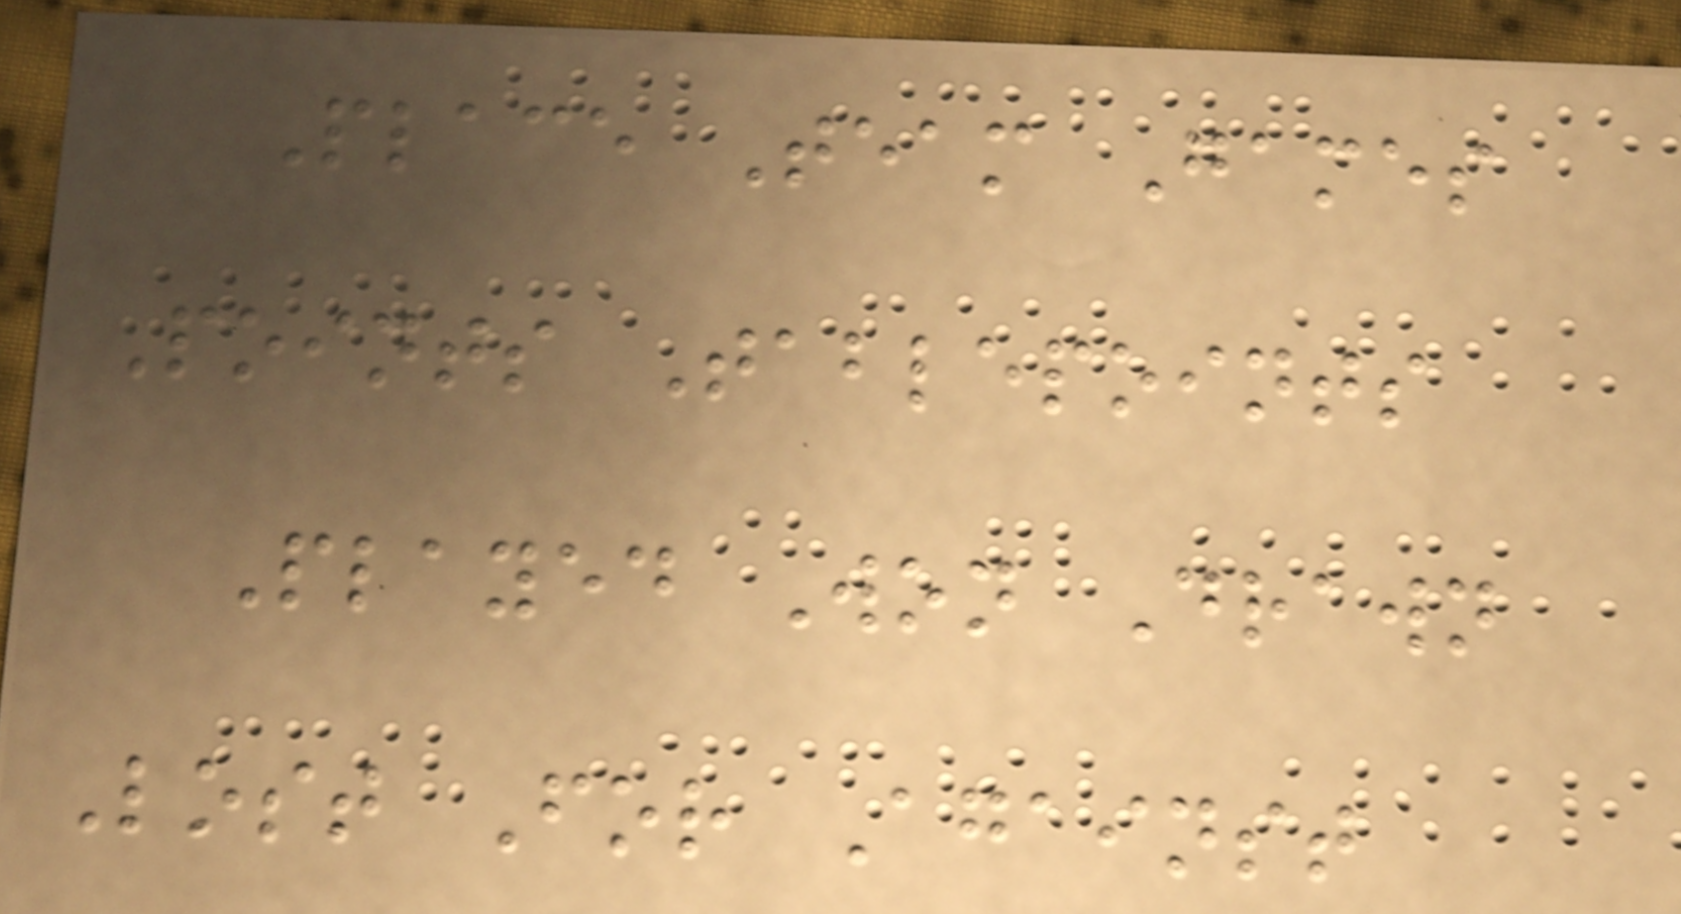Place Team Games
Points Tablepoints
Played Won Drawn
Lost For Against
